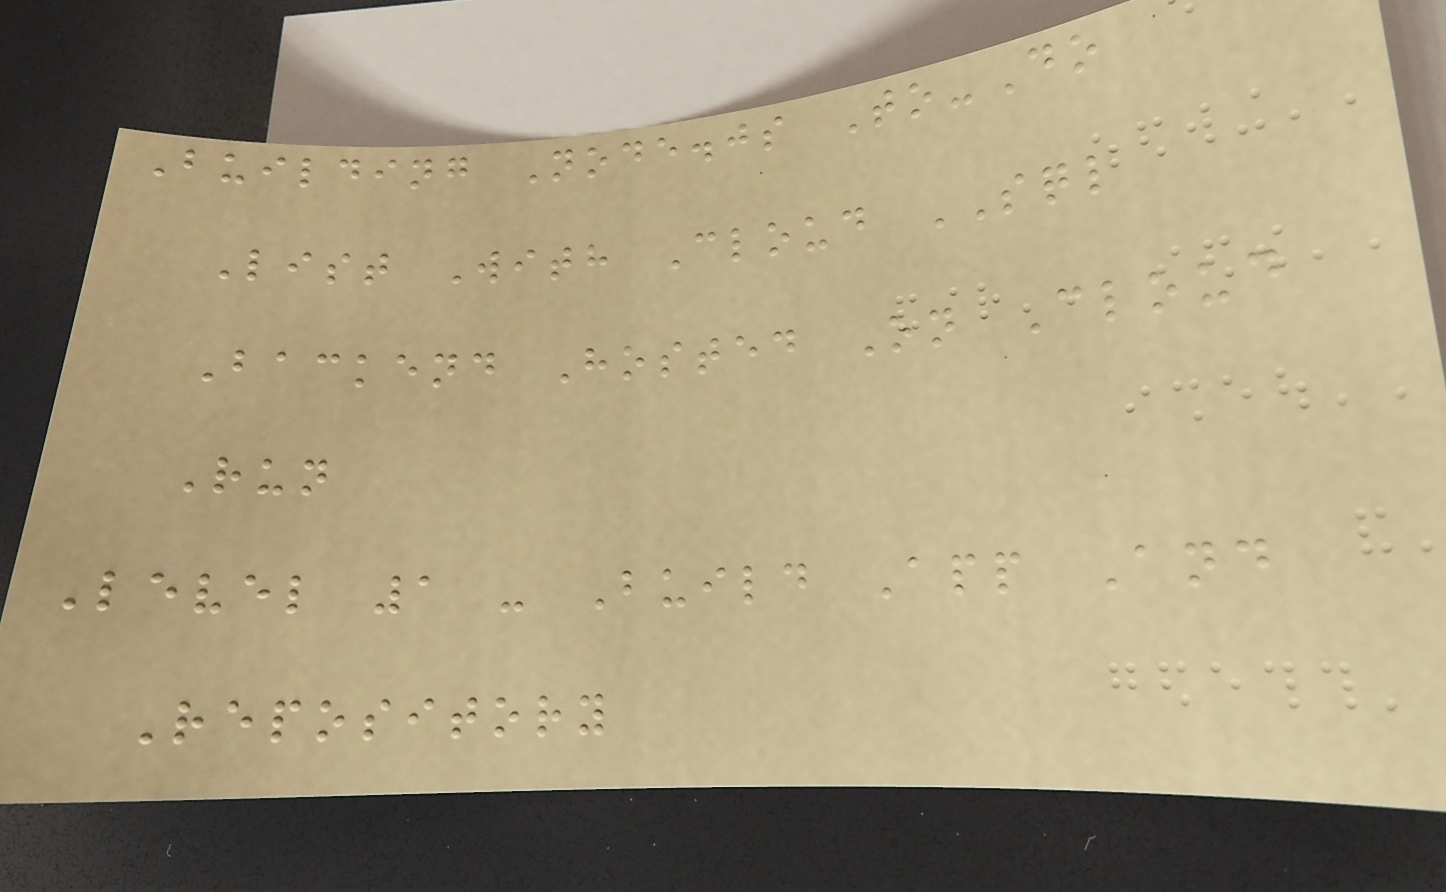Building Node.js To-Do
List With Cloud SQL
Backend Hosted On Cloud
Run
Level 1 - Build App And
Repository
